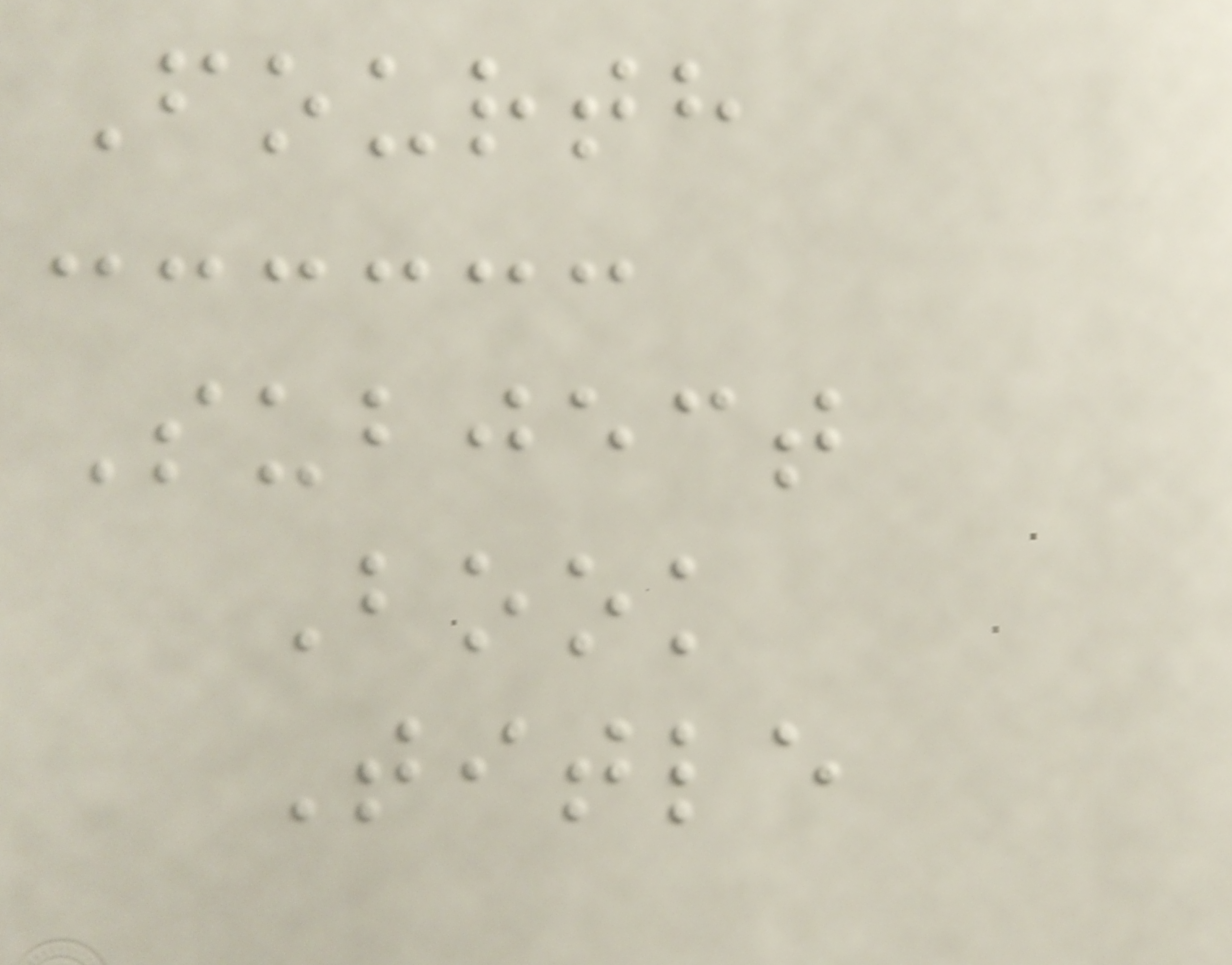Fourth
Subject
Book
Title
